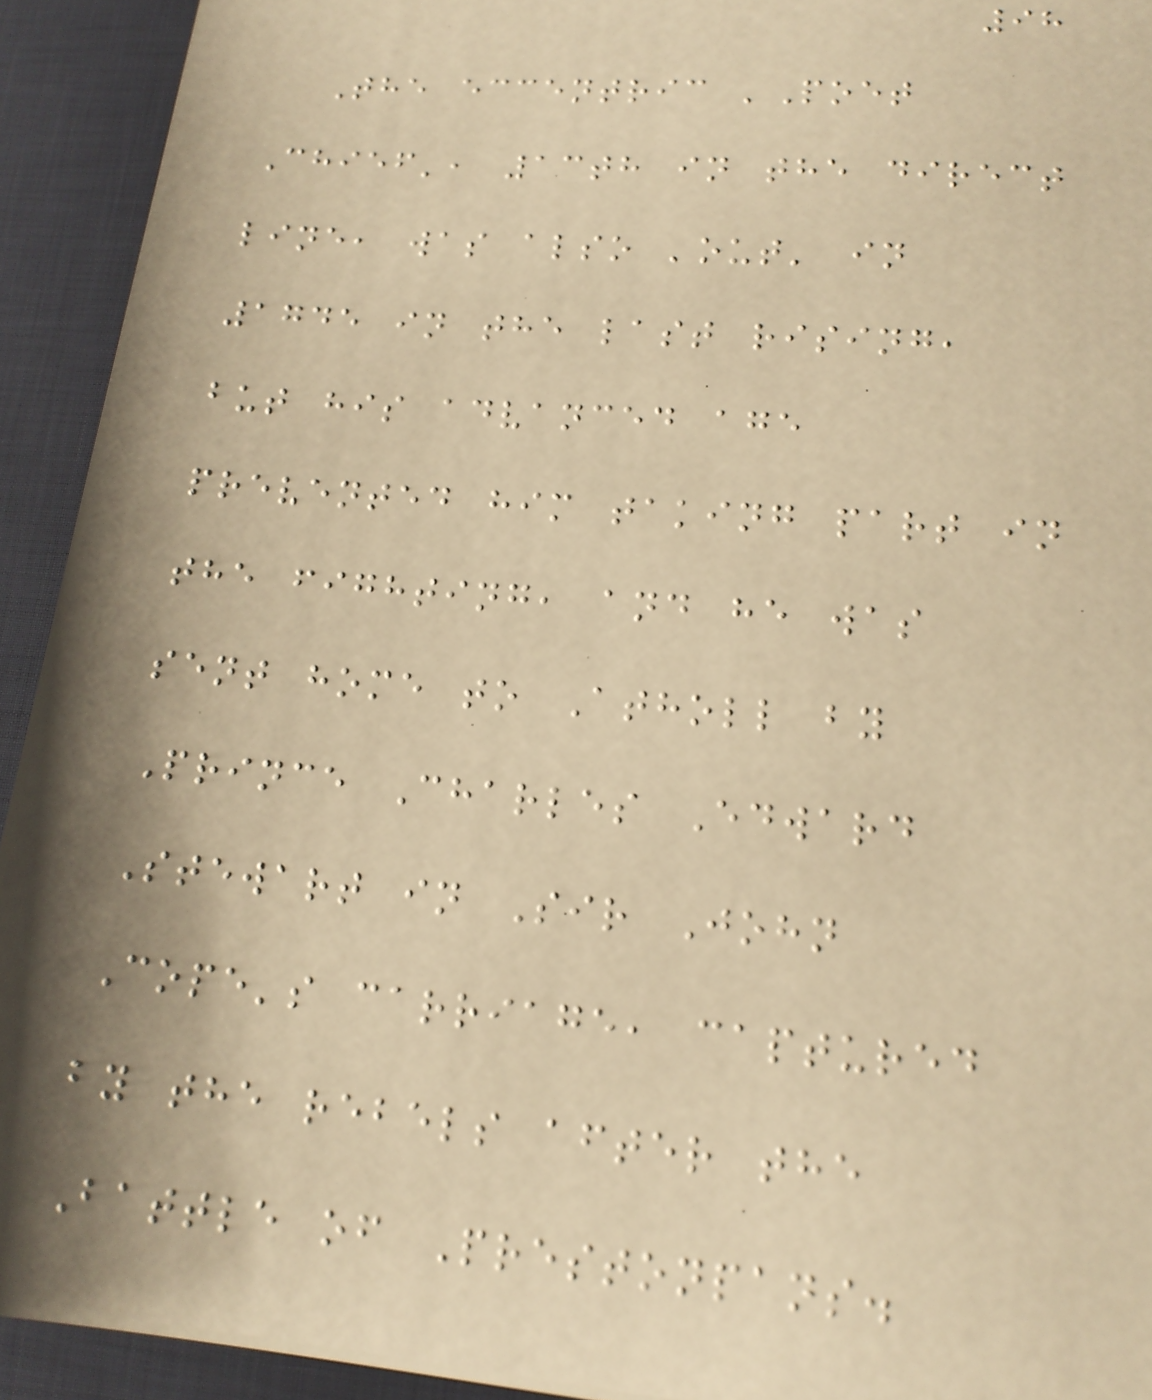98
The eccentric 'Poet
Chief', 13th in the direct
line, was also 'out' in
1745 in the last rising,
but his advanced age
prevented him taking part in
the fighting, and he was
sent home to Atholl by
Prince Charles Edward
Stewart in Sir John
Cope's carriage, captured
by the rebels after the
Battle of Prestonpans.
